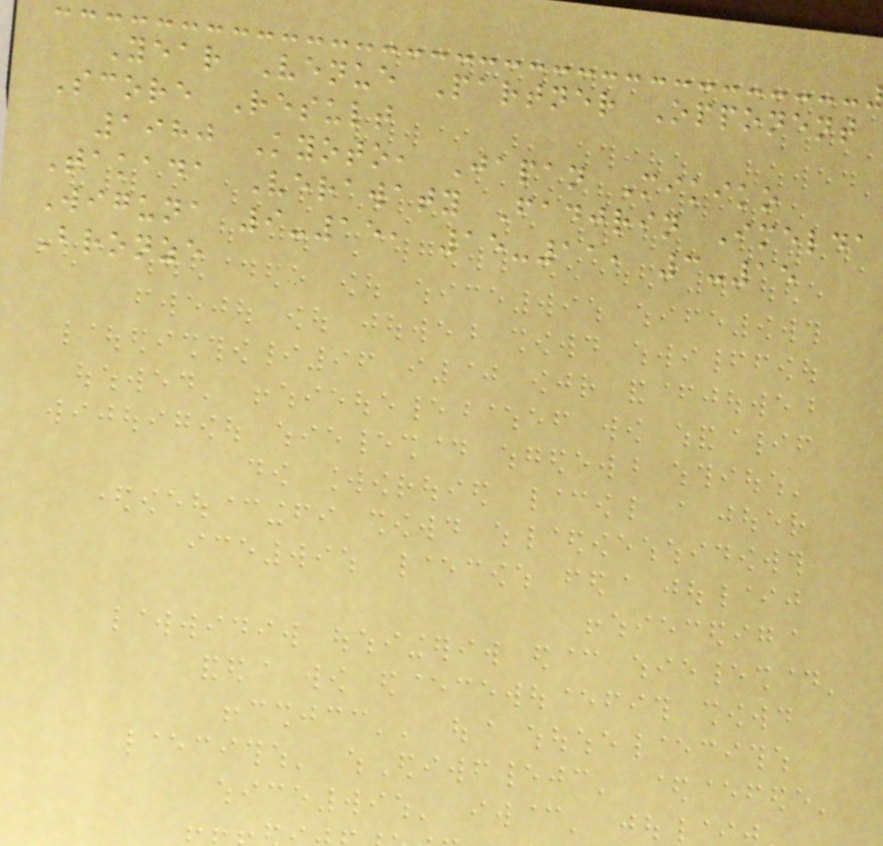Year Venue Partner Opponent
Score Result
1980 Kyoto, Japan Mikiko
Takada Verawaty Fadjrin Imelda
Wiguna 9-15, 15-11, 3-15
Bronze
